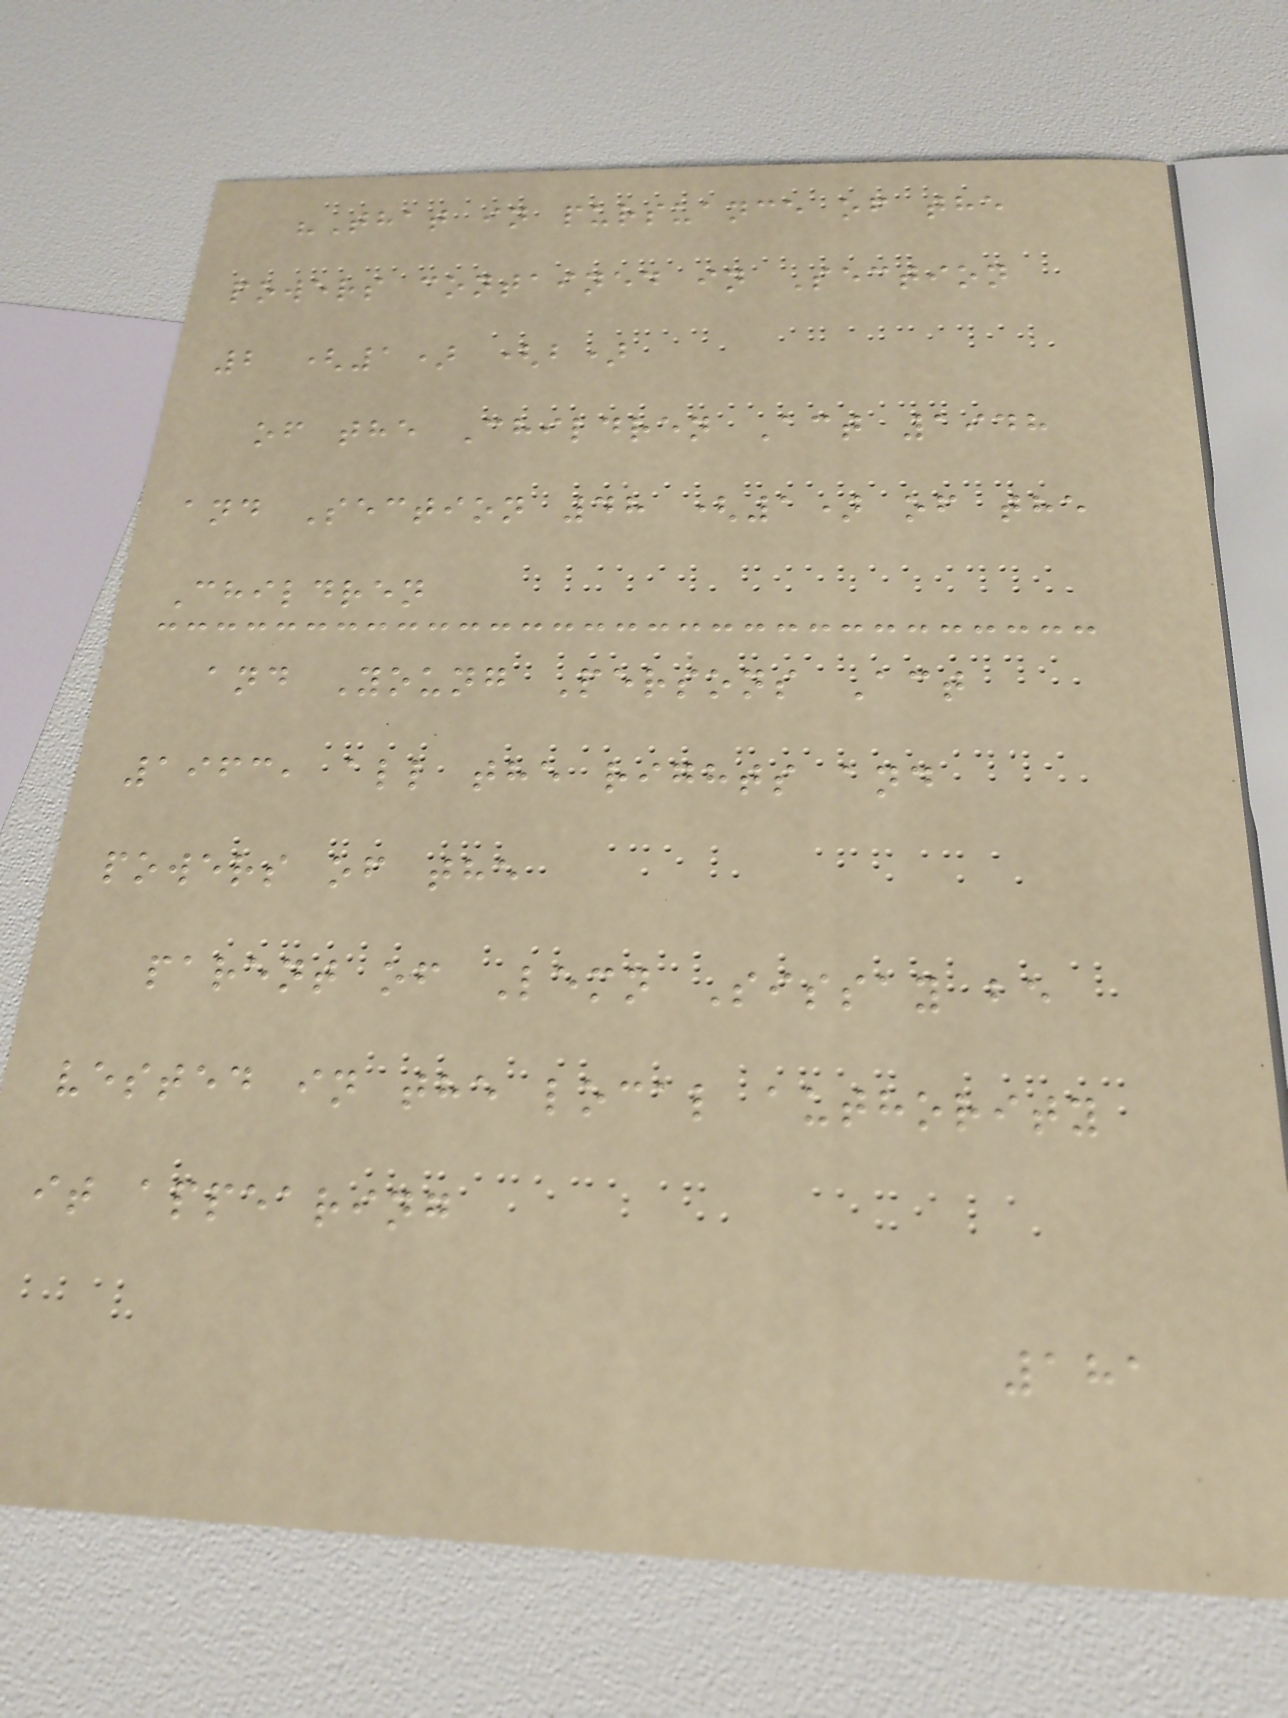"That in pursuance of the
powers contained in Section
2 (1) (b)
of the Children Act 1948
and Section 48 (1) of the
Children
and Young Persons Act
1963, all the rights and
powers of the
parent of Lemn Sissay be
vested in the local authority
it appearing
181
